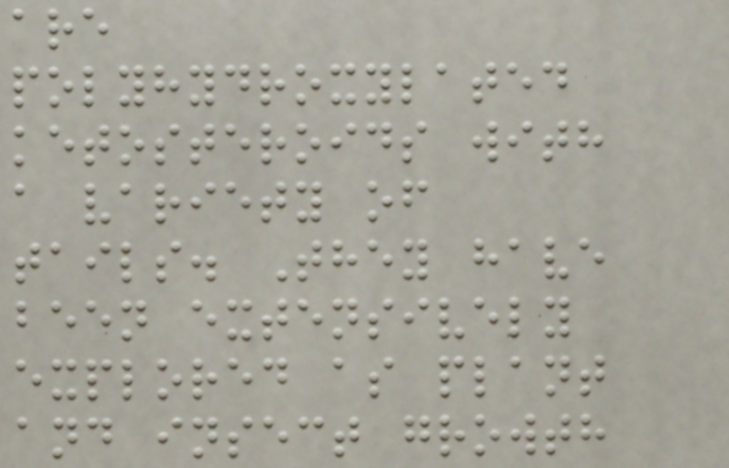are
polyhydroxylated
ketosteroids with
a variety of
tails. They have
been extensively
explored as plant
and insect growth
